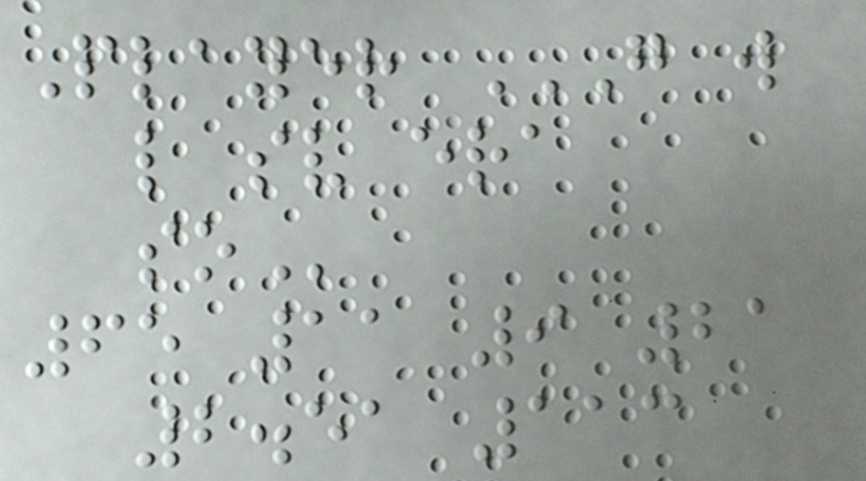Player G W
L SV ERA
SO
65 11 9 21
2.51 113
